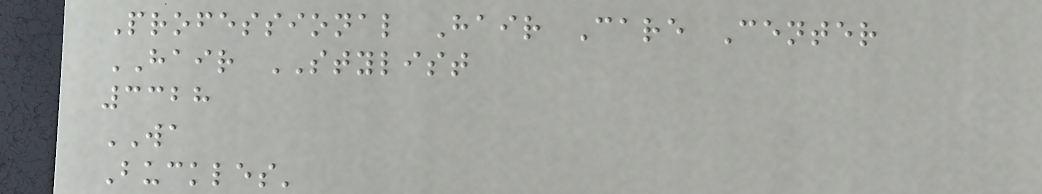Professional Hair Care Center
HAIR STYLIST
3328
WA
Buckles'
